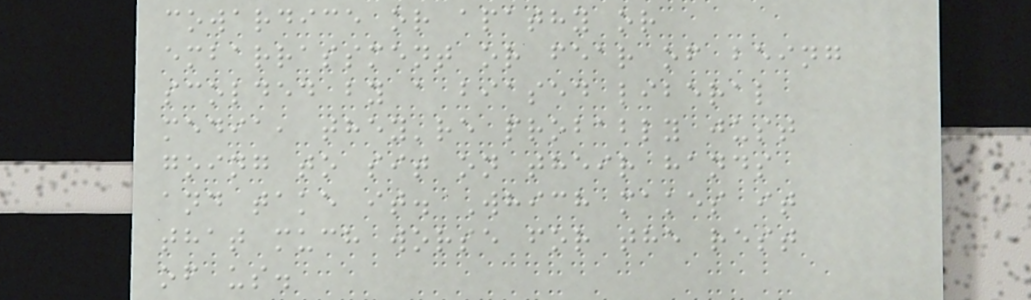cowardice or apathy or
embarrassment or fear of being
scolded by a biased liberal
media, they're probably just
going to sit on their hands
and take it. Which makes it
that much worse for the rest
of us.
